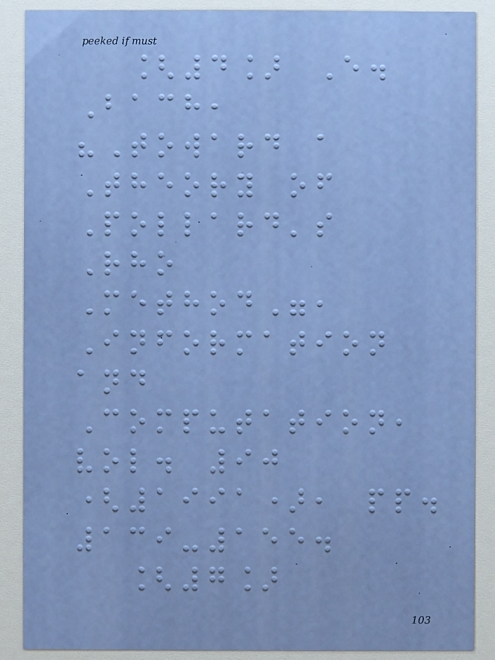[4] E.
Bach,
"Toward a
Theory of
Pollard's
Rho
Method",
Information
and
Computation,
vol. 90
(1991), pp.
139-155.
[7]
